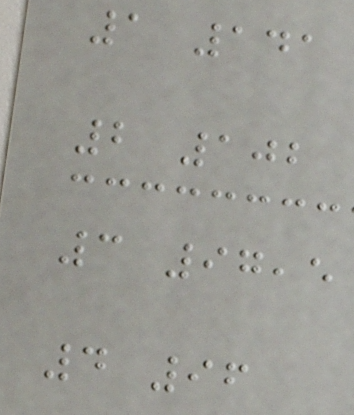1 141
2 102
3 97,5
4 96
